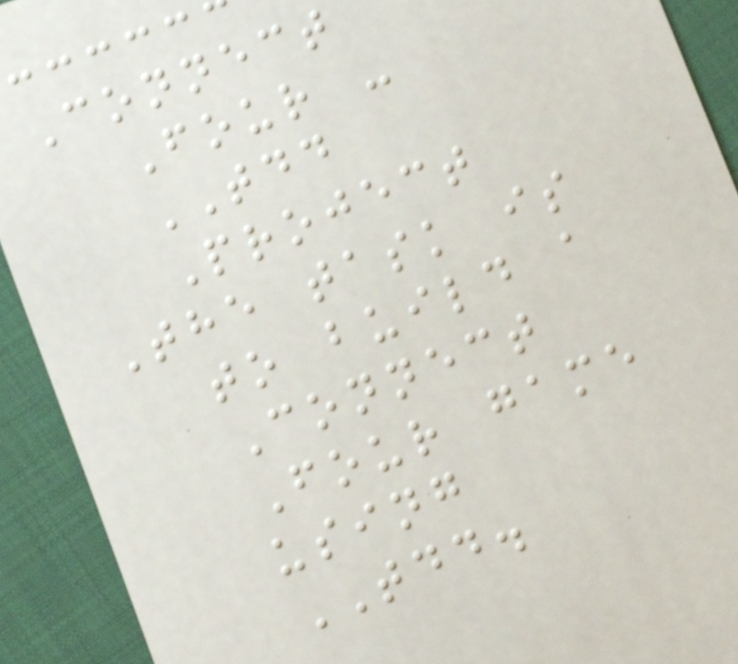Connect
Four -
TDD
Project
The task is
to build a
Connect
Four game
using
TDD.
